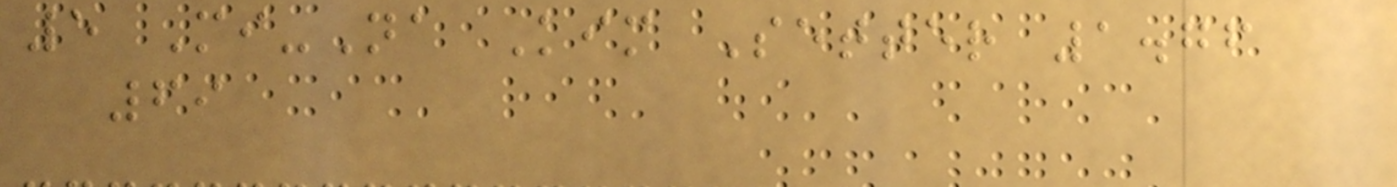5 Mi-Na Kim Setter 1.76
69
